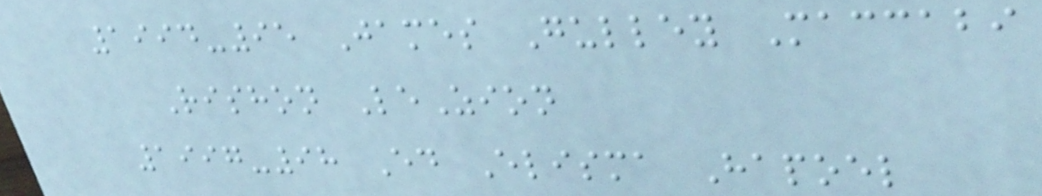1994-95 James Gulley Maccabi
Rishon LeZion
1997-98 Ed Elisma Hapoel
